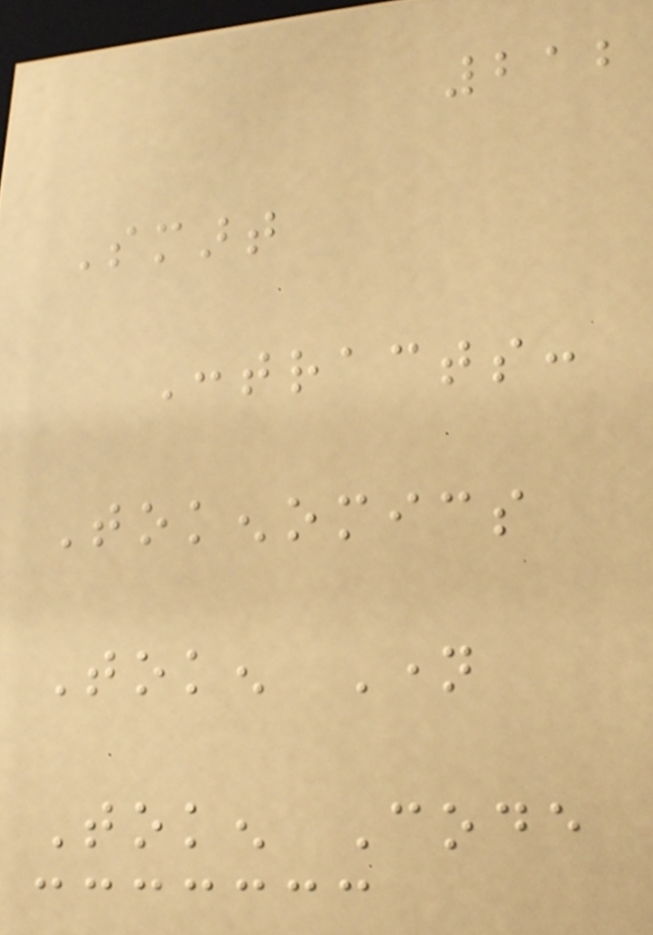212
Smart
Contracts:
Tokenomics
Token Name
Token Code
